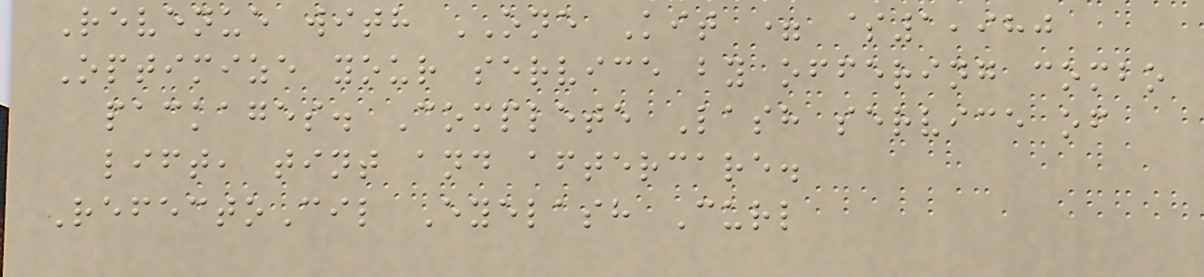Revenue with ONE Kit = $1,980
Optimize your service by offering combo
packages. Complete Lash service of
lift, tint and aftercare.
RefectoCil Eyelash Curl
